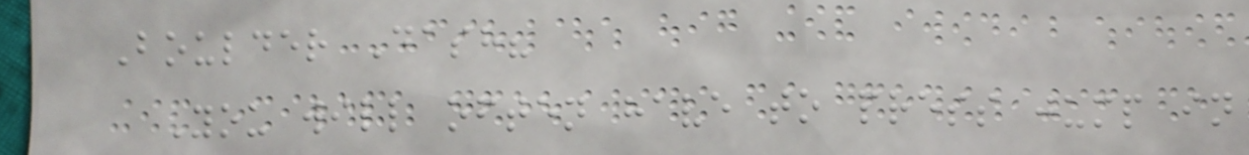Boulder Dash?
You will often have to press jump in
